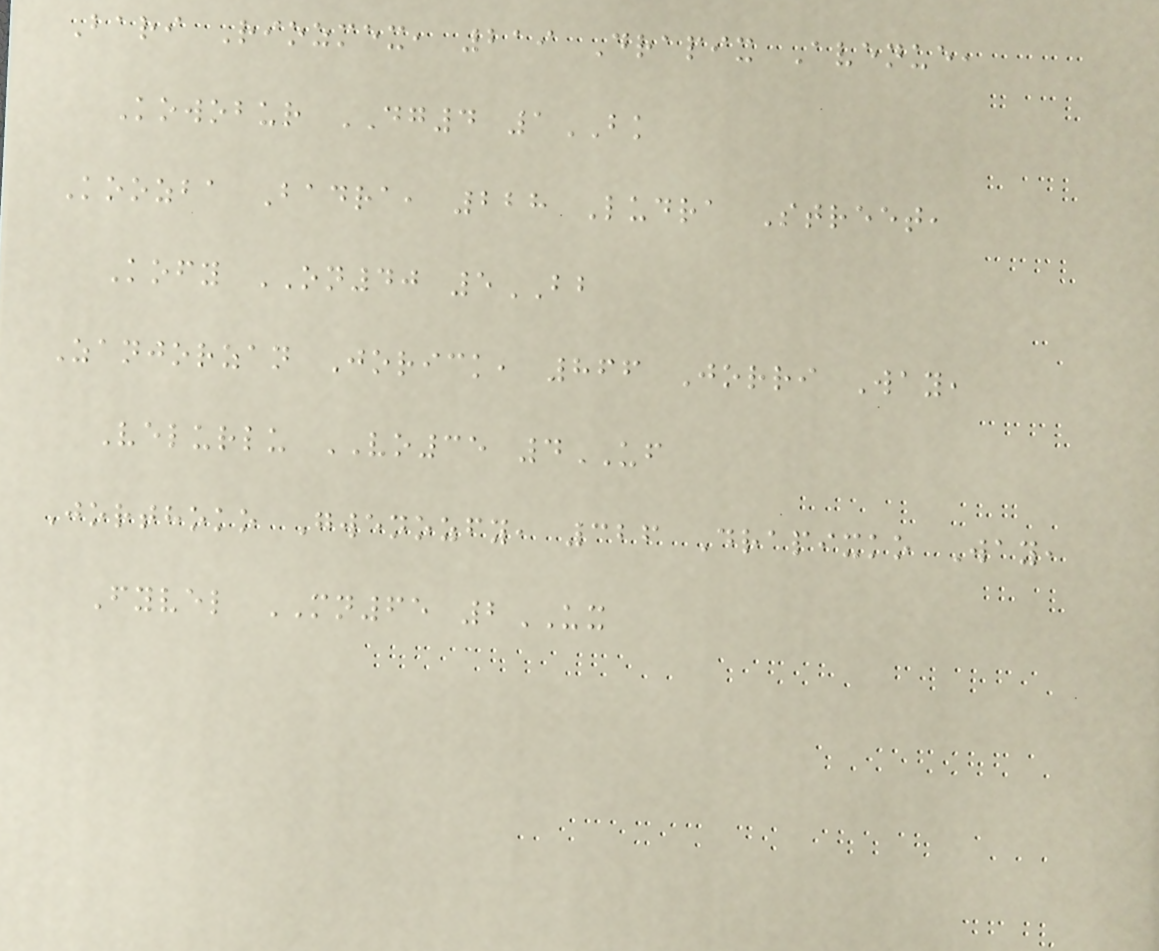Bari Riozmex, 219 Drapix Avenue,
Kowobur DG4 1BK
Koozba Badra, 228 Ludra Street,
Kofy ON40 5BB
Zanjorzan Jorick, 866 Jorri Way,
Velurlu VO35 4UF
Jorthoko Gwenozfy, 326 Drapixko Way,
Fyvel MN65 2UX
